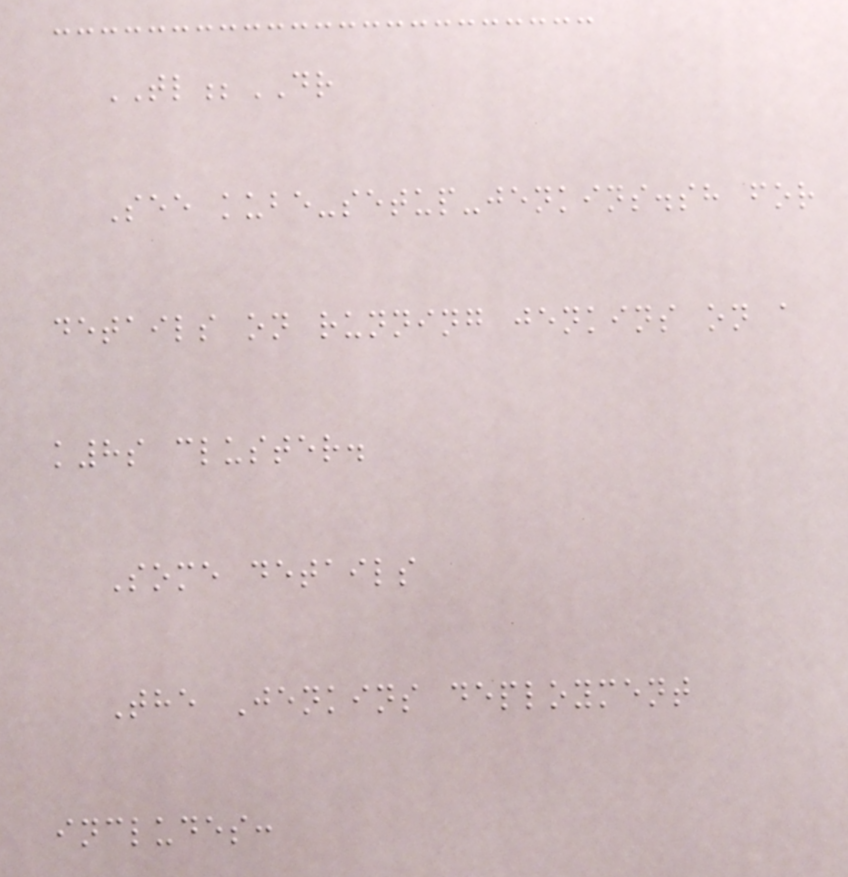TL;DR
See kube-setup-jenkins.sh for
details on running jenkins on a
k8s cluster.
Some details
The Jenkins deployment
includes:
